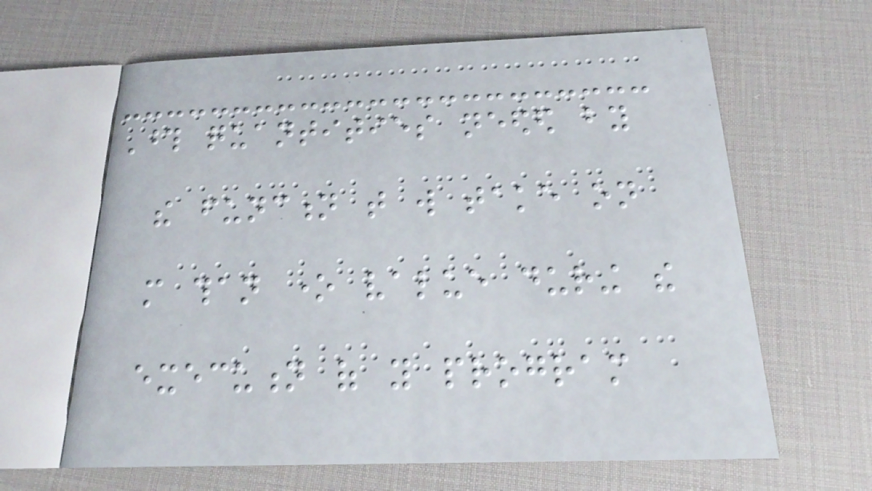Those quantities needed by
the function that will take on
more than one value during the
execution of you program
